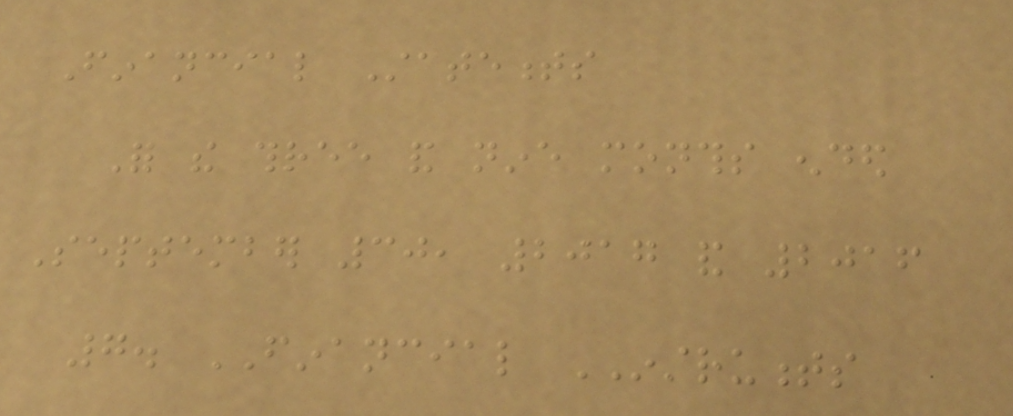Financial Statements
For the three and nine months ended
September 30, 2017 and 2016
7. FINANCIAL INSTRUMENTS
